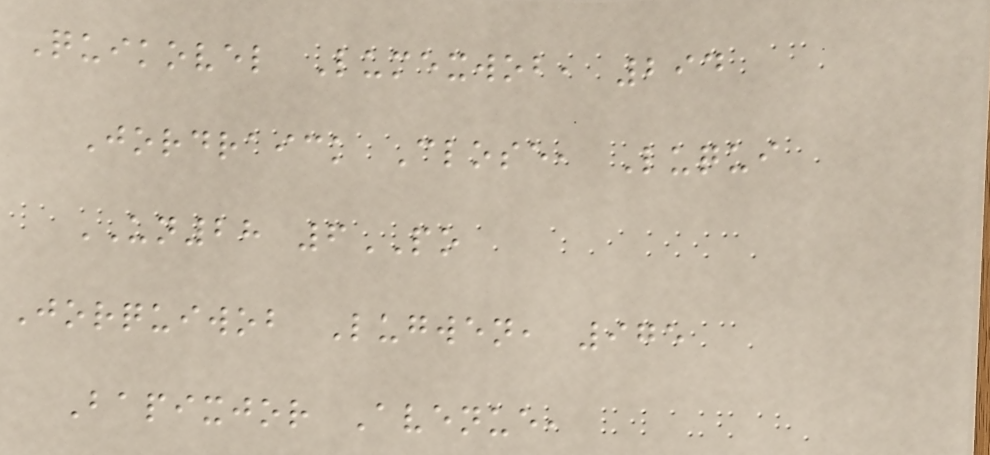Quikovel Lumexwob, 294
Jordraick Close, Luqui
UN28 6PO
Jorquiwob Lugwen, 975
Bapixjor Avenue,
